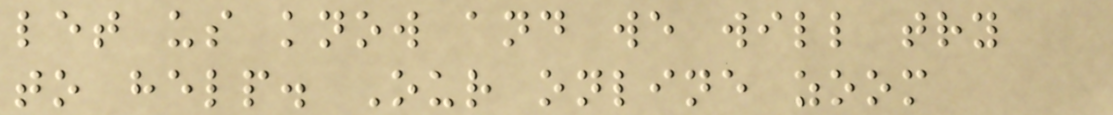let us know and we will try
to help. Our online zoom
